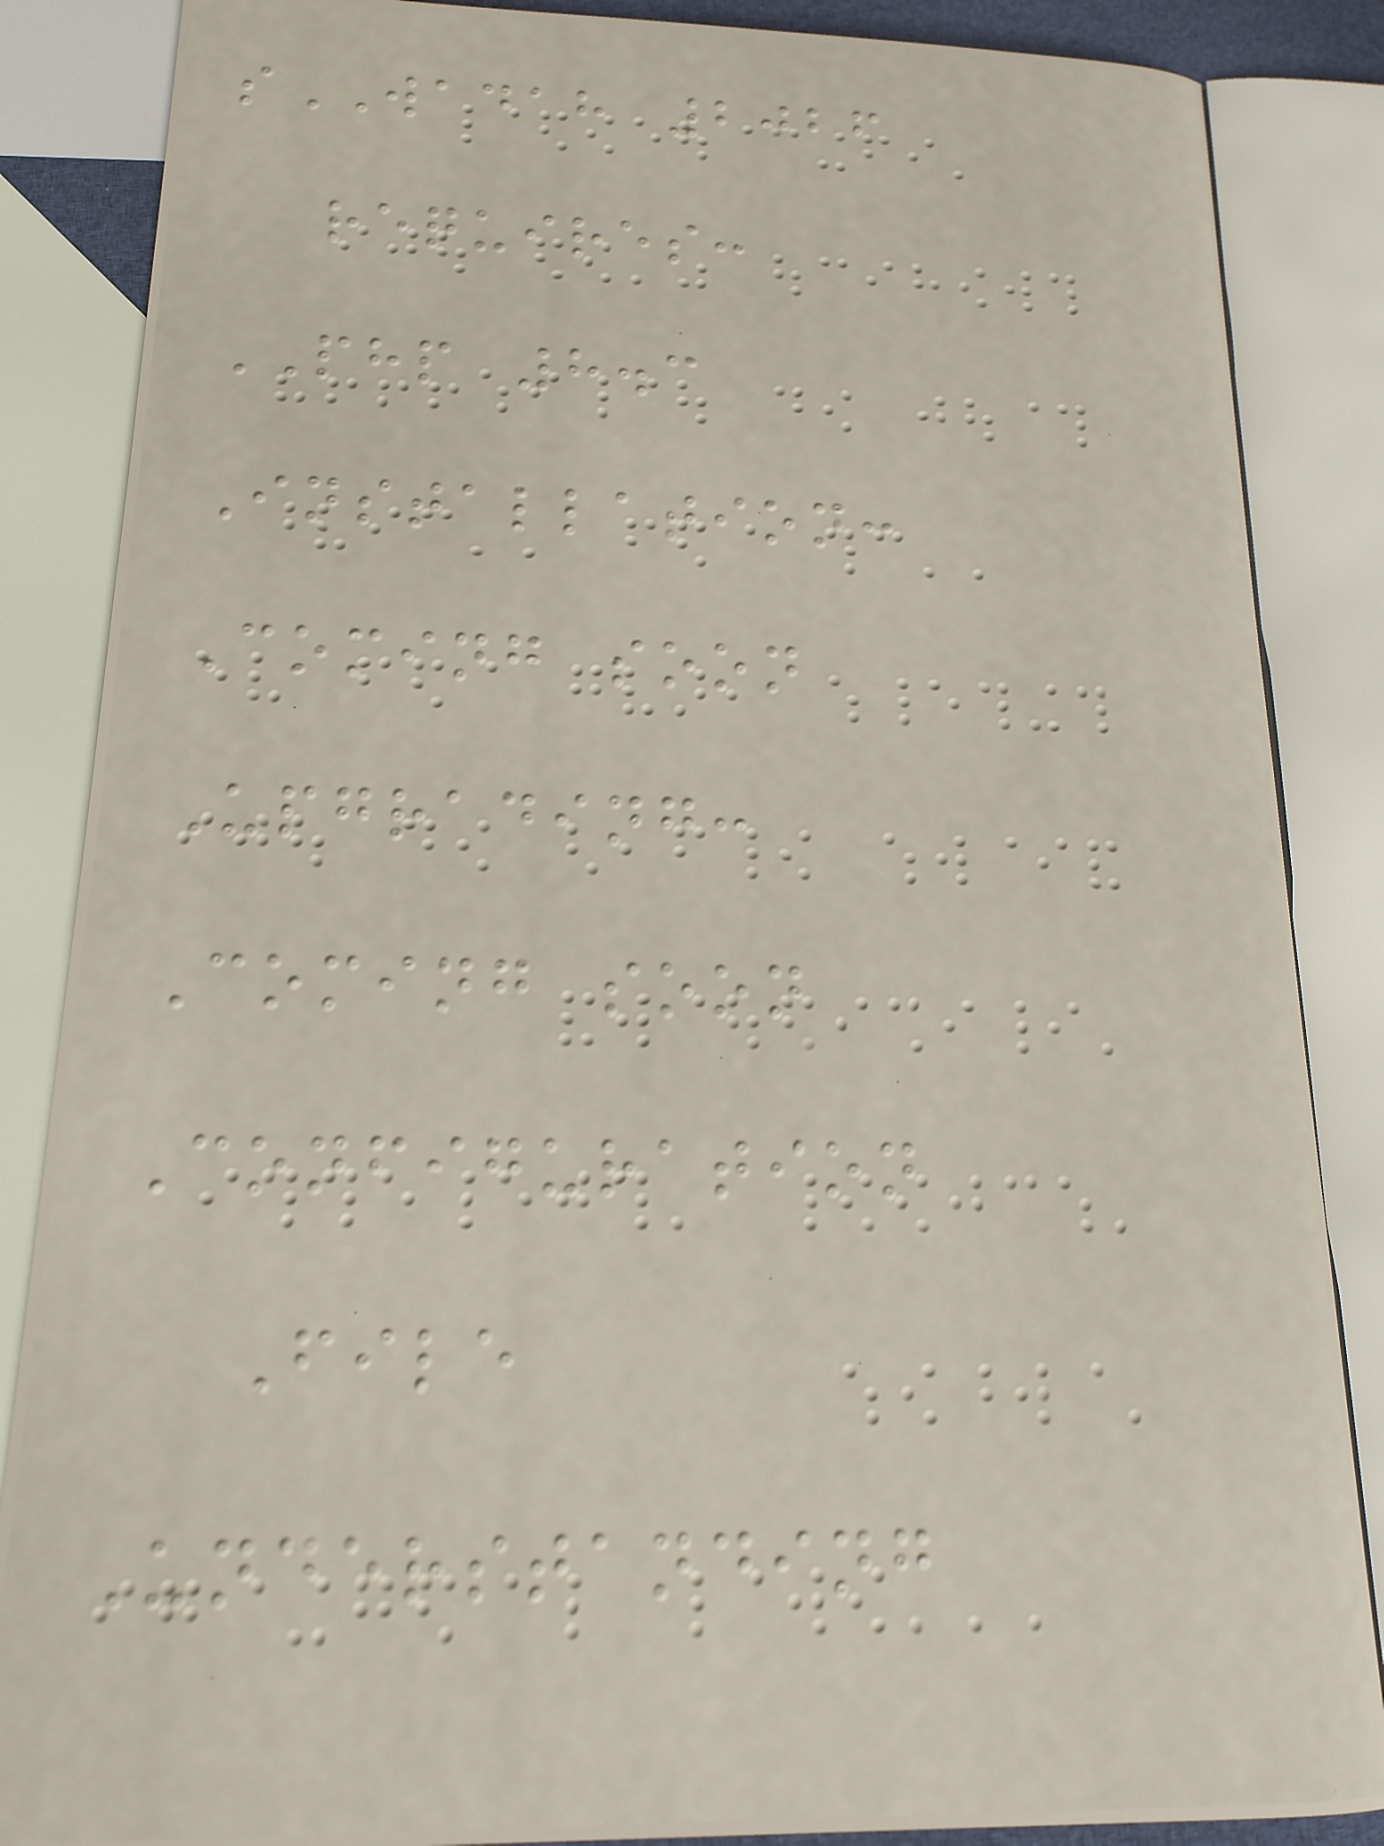sWADAH 2026
requires:
PHP 8.3
Installation:
Coming soon
Upgrading:
Coming soon
Configuration
File
Understanding
